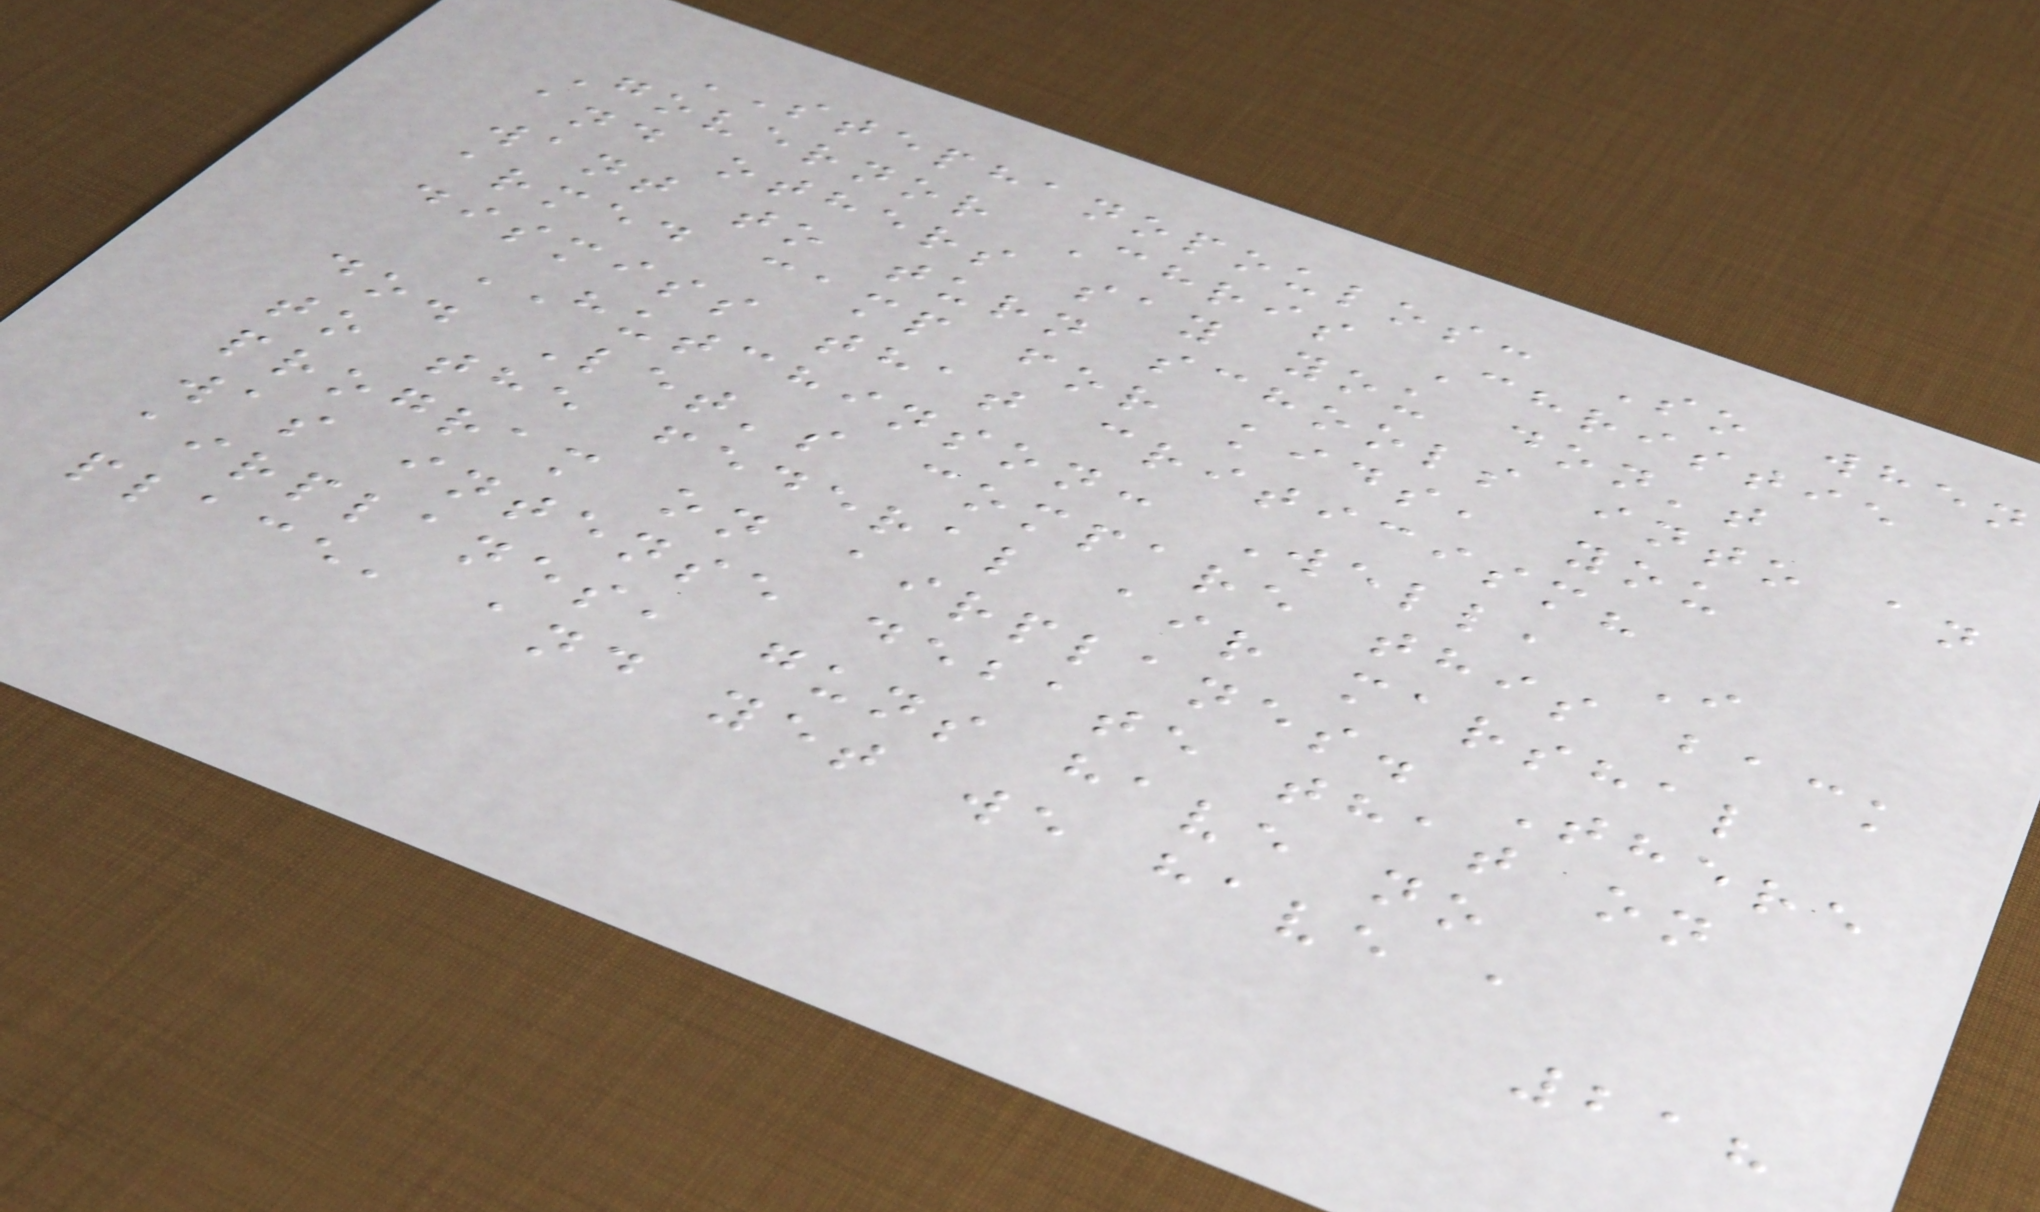STEPHANOPOULOS: So when
Governor Chris Christie
and others say you don't
want to turn schools into an
armed camp for kids, you
dismiss that criticism?
HUTCHINSON: Well, I
do. Let's compare this back
to the federal air marshal
program on airplanes. There
was intense debate that on
airplanes, guns have no
place, and yet we have a
218
